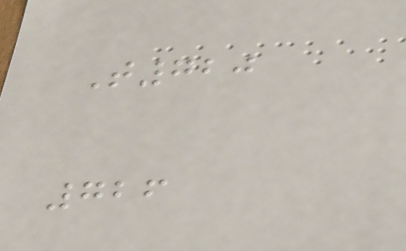T720
726
